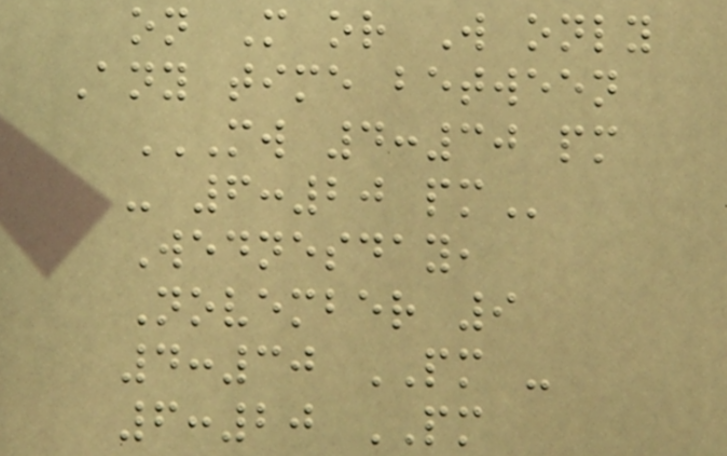on M or W only
Any time between
MW 4:30 PM
- 6:20 PM
Wednesday,
November 9
4:30 PM -
6:20 PM
